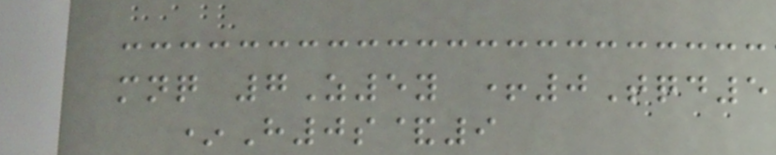mnq 7Z5y +0Tqd5
*H0s&9
